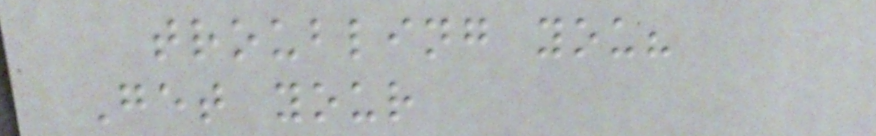troubling you?
Get your
